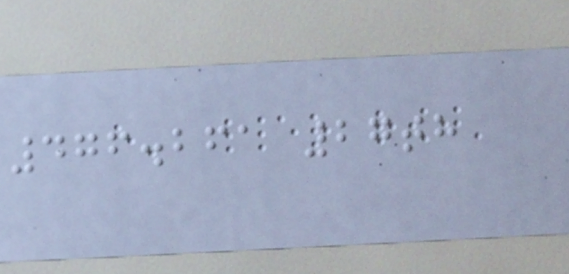476.261 27th
